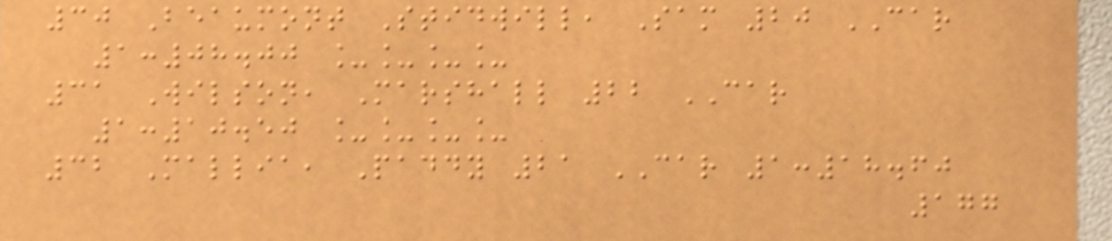30 Beaumont Stidwill, Sam 20 CAR
1:08.00 ____
31 Wilson, Marshall 22 CAR
1:10.50 ____
32 Mallia, Paddy 21 CAR 1:18.60
177
